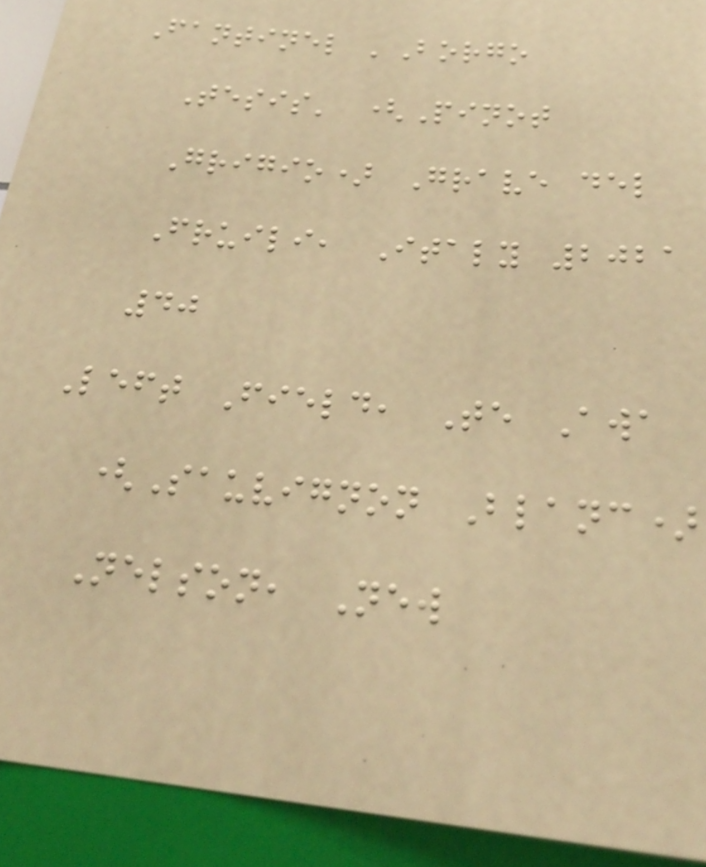Fantinel 'Borgo
Tesis' (Pinot
Grigio) Grave del
Fruili, Italy 2021
40
Left Field, Te Awa
(Sauvignon Blanc)
Nelson, New
